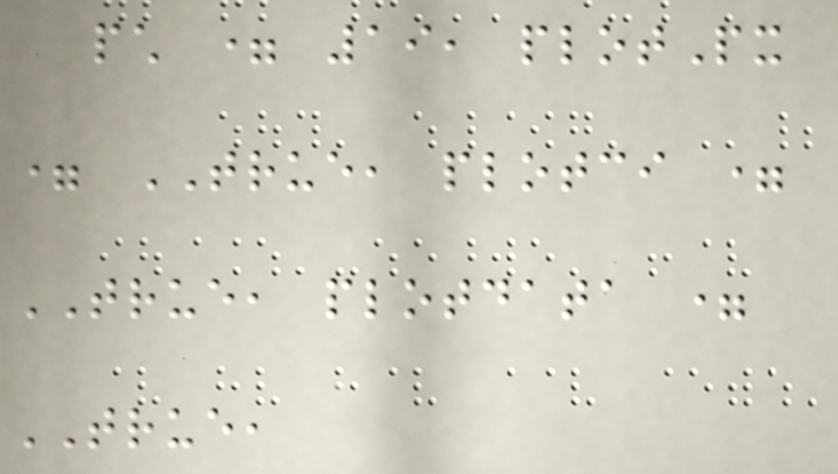pch = 19, plotPx
= TRUE, plotci =
TRUE, plotdata =
TRUE,
